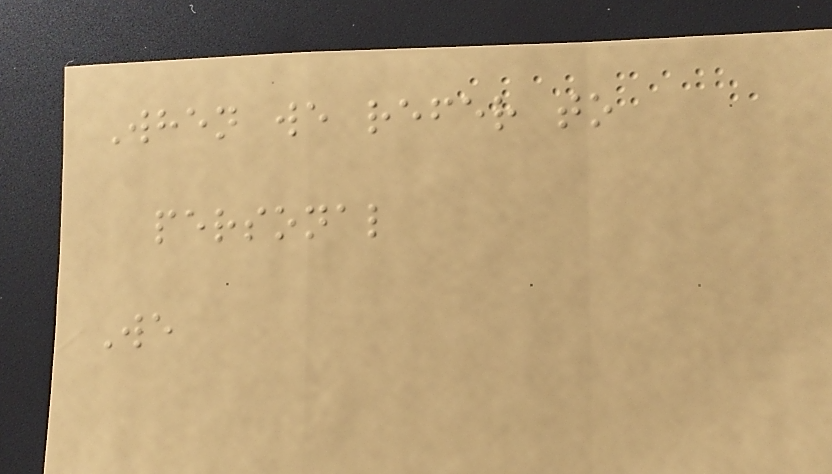When we refer to
personal
We
